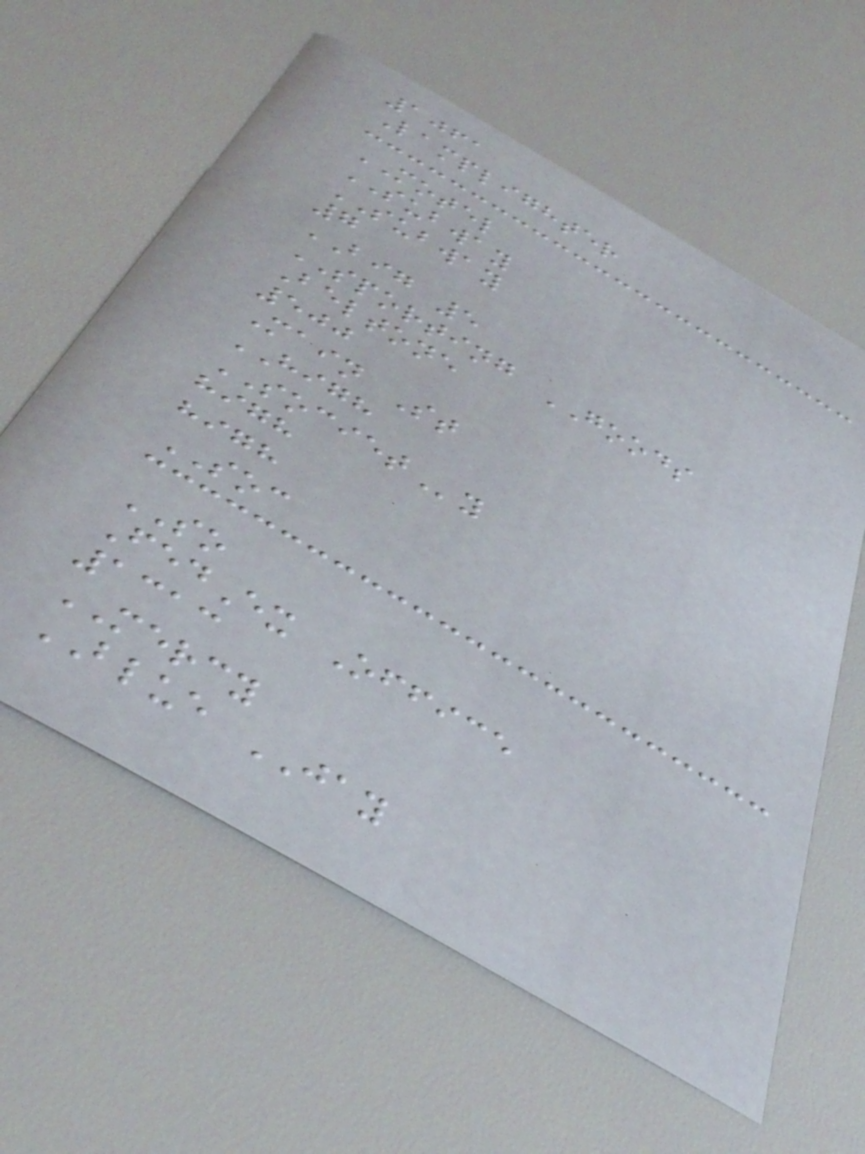1061
Lamplighter
MOTEL
SUBWAY
SUBWAY
7
BIG 5
SPORTING GOODS
Beltone
500
Main St
HIGH
SOCIETy
high
high
SOC
SO
FedEx Office
1313
MERCY
BLUE JAY
